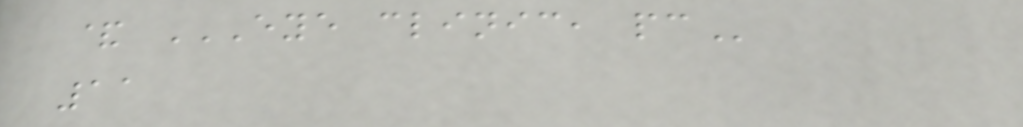& EYE CLINIC, PC
11
